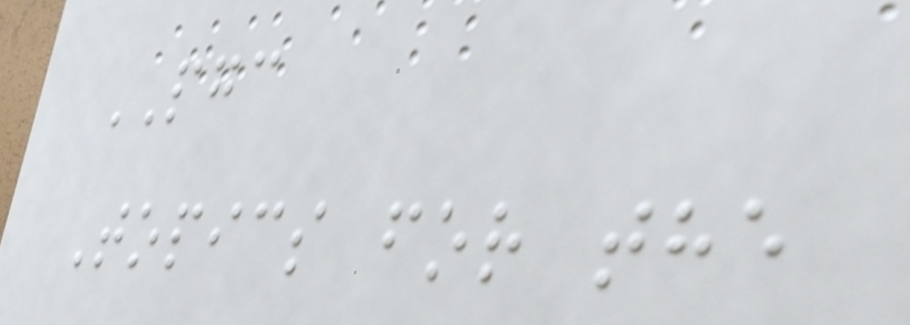PGC
Topics for the
